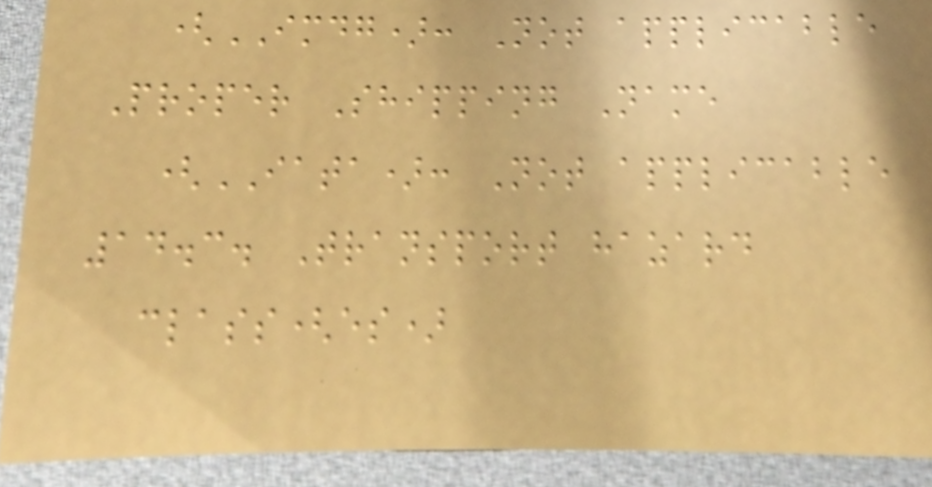(IMDG): Not applicable
Proper Shipping Name
(IATA): Not applicable
14.3. Transport hazard
class(es)
